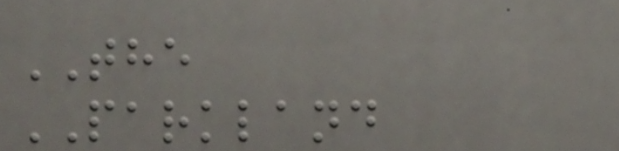THE
PARKLAND
